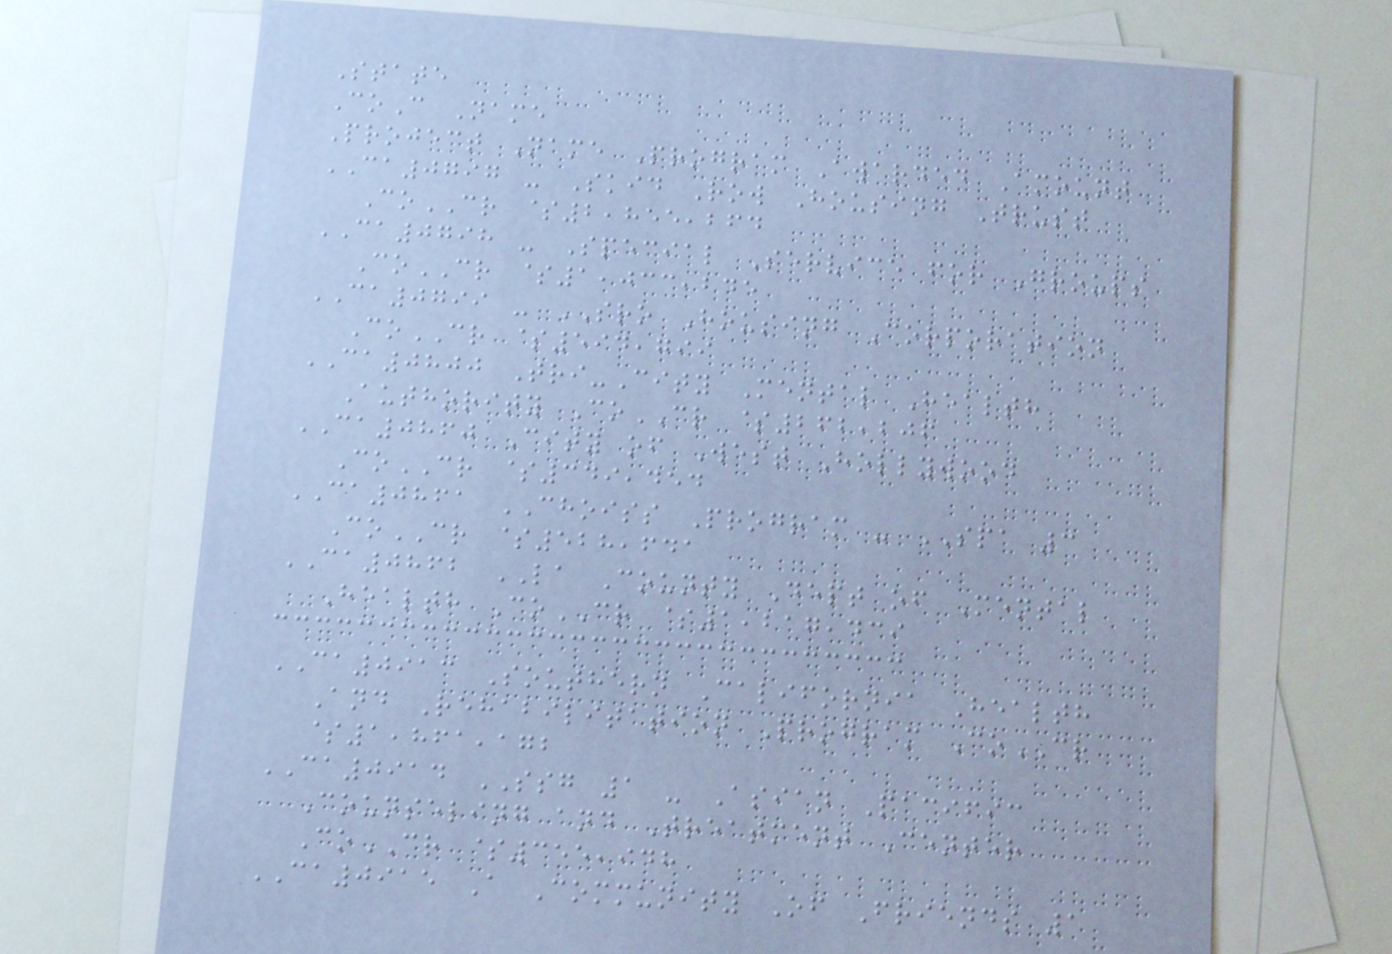State
CoC Name
Project Name Program Awarded Amount
CA0797 - Skid Row Housing Trust
CoCR $2,855,264
CA0798 - Special Service for Groups
CoCR $1,033,245
CA0799 - SRO Housing Corporation
CoCR $594,799
CA0800 Tri-City Mental Health
Authority CoCR $262,206
CA0860 City of West Hollywood
CoCR $349,454
CA0861 CHOISS Program - SPA 3
CoCR $528,641
CA0862 LA County Dept of Mental
Health CoCR $1,217,439
CA0913 Southern California Health
And Rehabilitation Program CoCR
$1,861,172
CA0914 SSG 1 - Asian Pacific
Counseling and Treatment Center
CoCR $355,948
CA0915 A Community Of Friends 1
